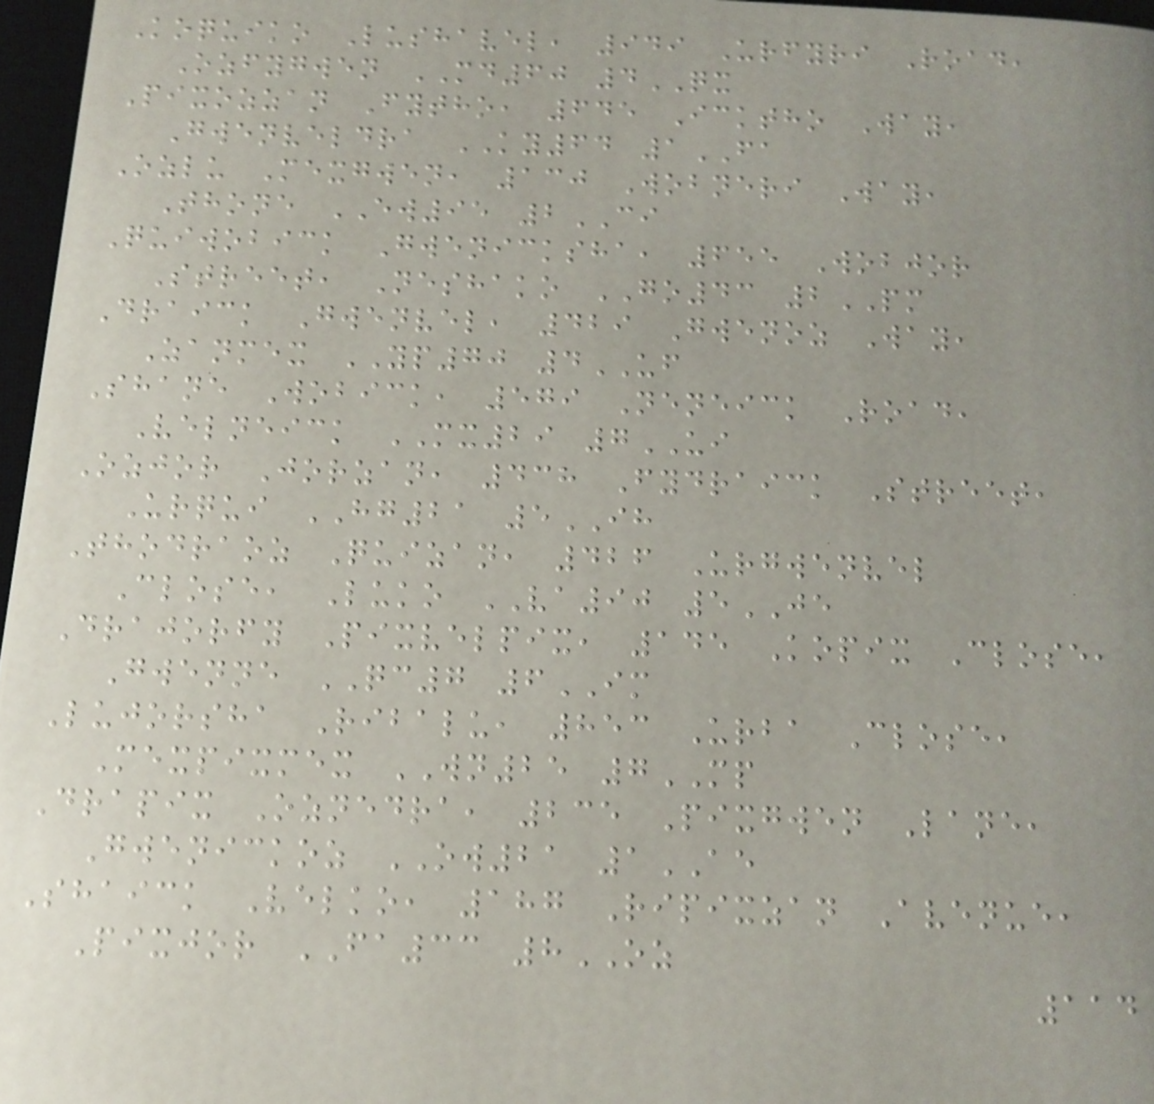Koquiko Lushavel, 949 Urfyri Road,
Ozfygwen MD60 4QX
Pixozzan Fytho, 645 Icktho Way,
Gwenveldra KY64 1FA
Ozlu Mexgwen, 130 Wobneri Way,
Thone EW95 2CI
Quiwobick Gwenicksha, 655 Wobjor
Street, Neshako GO43 2PM
Draick Gwenvel, 429 Gwenoz Way,
Zanmex YP70 4UF
Shane Wobick, 579 Neneick Road,
Velneick MX29 7UI
Ozjor Jorzan, 438 Fydraick Street,
Urqui HG21 5IH
Thodraoz Quizan, 426 Urgwenvel
Close, Luko VA90 5JE
Drajorfy Pixvelpix, 145 Kopix Close,
Gwenne QC7 6IM
Lujorsha Ribalu, 853 Urba Close,
Mexpixmex WN25 7MP
Drapix Oznedra, 235 Pixgwen Lane,
Gwenickoz OW21 1AE
Shaick Velko, 187 Ripixzan Avenue,
Pixjor FA33 8OZ
114
